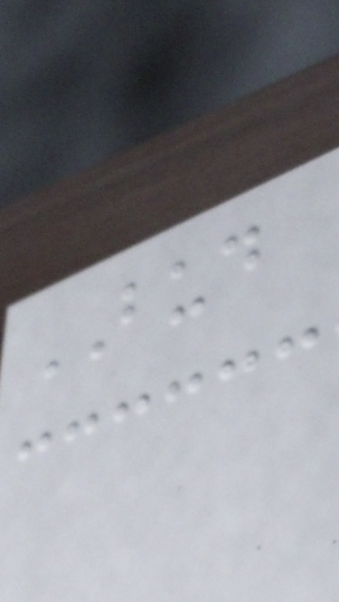BUD
